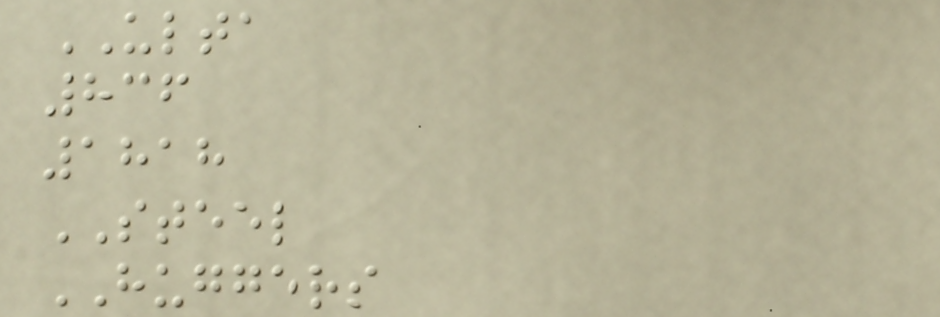ULTA
836
1818
STEEL
HUGGERS
